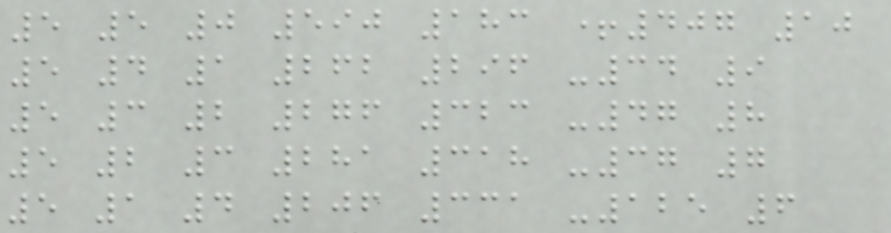5 5 0 590 183 +407 10
5 4 1 262 296 -34 9
5 3 2 276 323 -47 8
5 2 3 281 318 -37 7
5 1 4 206 331 -125 6
